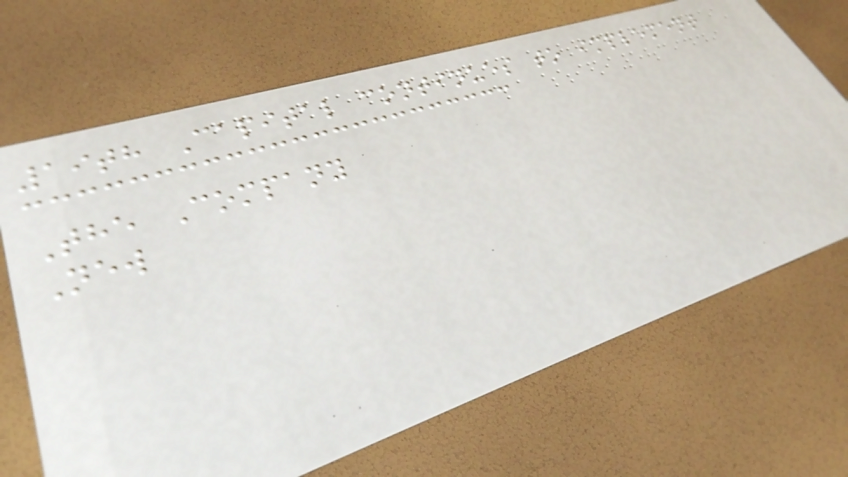19th Capital continues to implement
The Company
New
